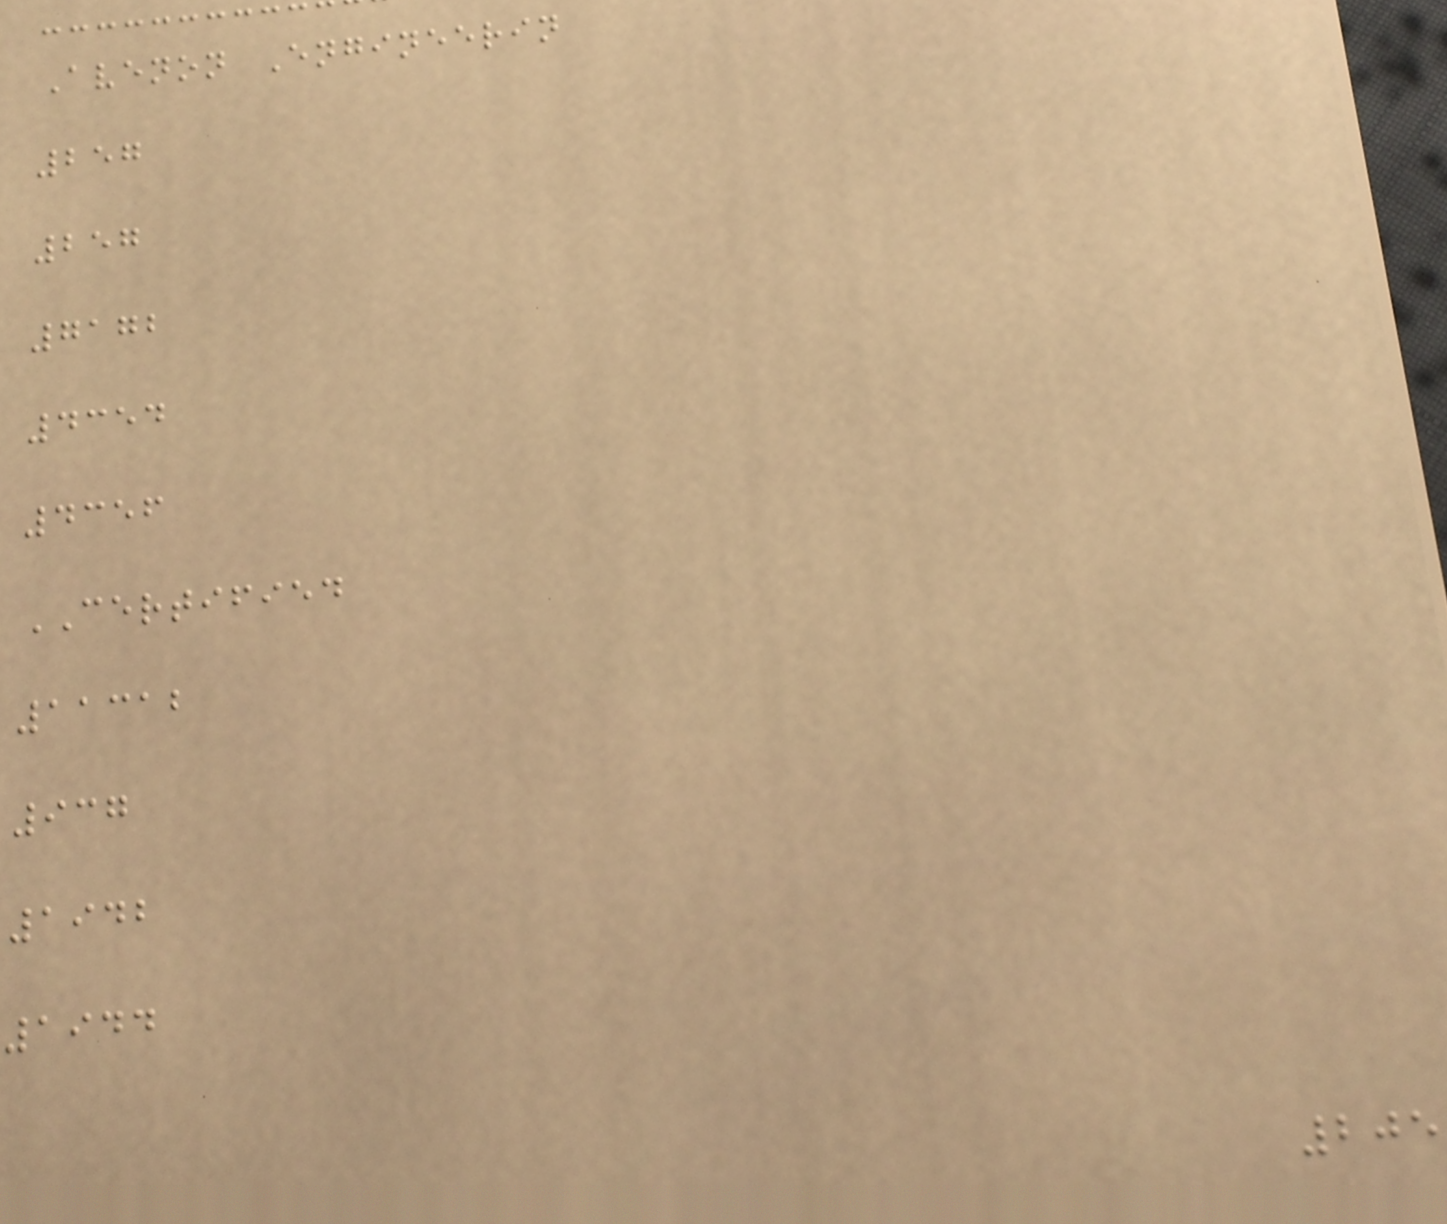Avenon Engineerin
257
257
7172
4354
4356
CERTIFIED
11312
937
1942
1944
205
